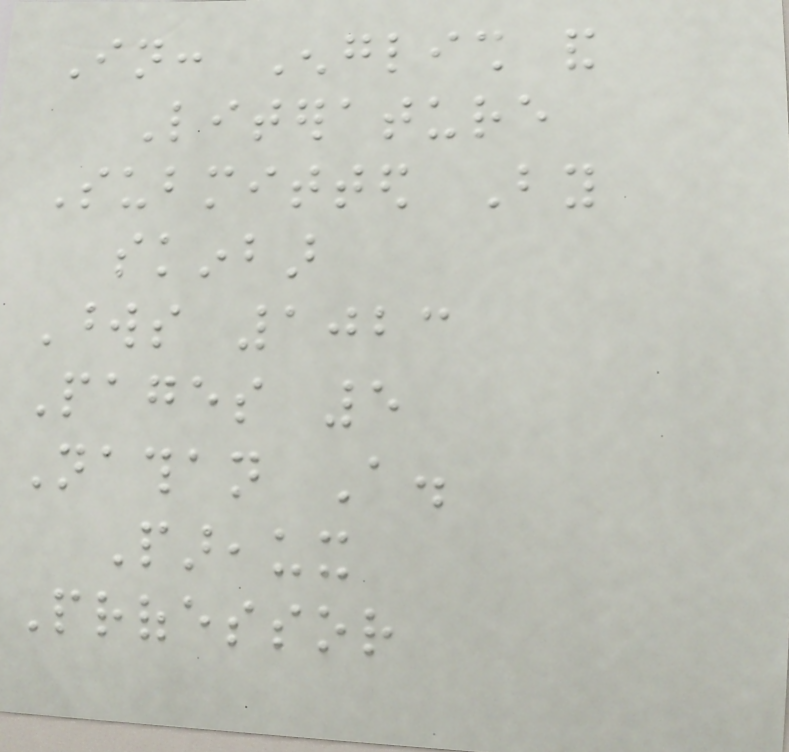In: English and
Literature
Submitted By
skinbar
Words 1023
Pages 5
Nathan A.
Pareaux
Professor
